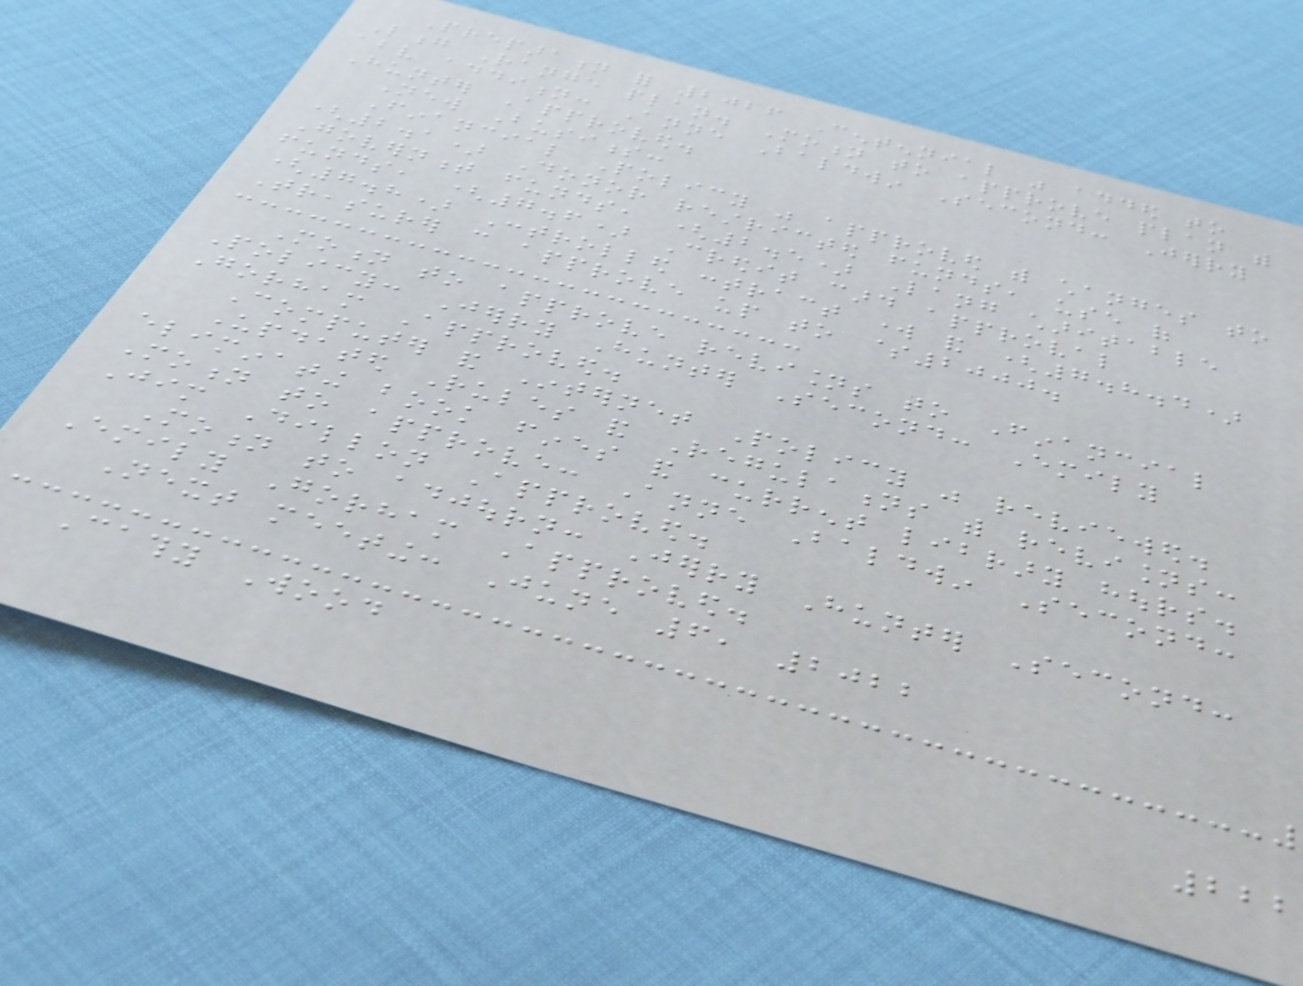Preparation for 2026 Centennial was added to
Long Range plan. Motion to approve plan with
above addition: Anne Baldwin Second: Jerry
Hunter Approved.
New Business:
Financial Policy was approved with changes to
(2.1) Donor restricted funds, use of
Government funds, (2.5) Lang charitable
funds, (7.6) Credit card approval
(7.8) Controlled contract work and (7.8.4)
Treasurer can approve up to $2000.
Motion to approve revisions to Financial
Policy: Jerry Hunter Second: Emily
Gorham Approved.
Computer and Internet Policy was reviewed.
Updated Rules and Regulations with revisions:
eliminating book fines and current library hours.
Motion to approve: Anne Baldwin Second:
Jim Dillon Approved.
Motion to adjourn: Jerry Hunter Second:
Emily Gorham Approved.
Next meeting: June 6, 2022
Cathy Wood
222
